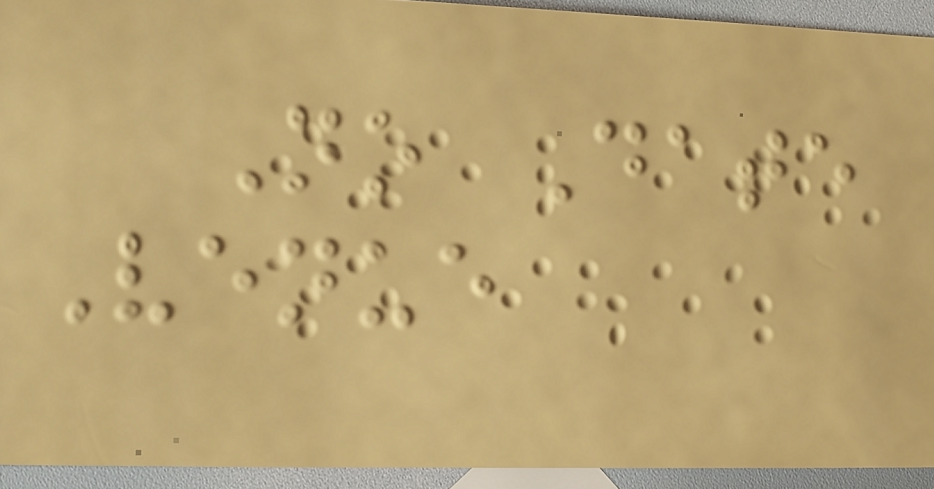No Date
Venue
